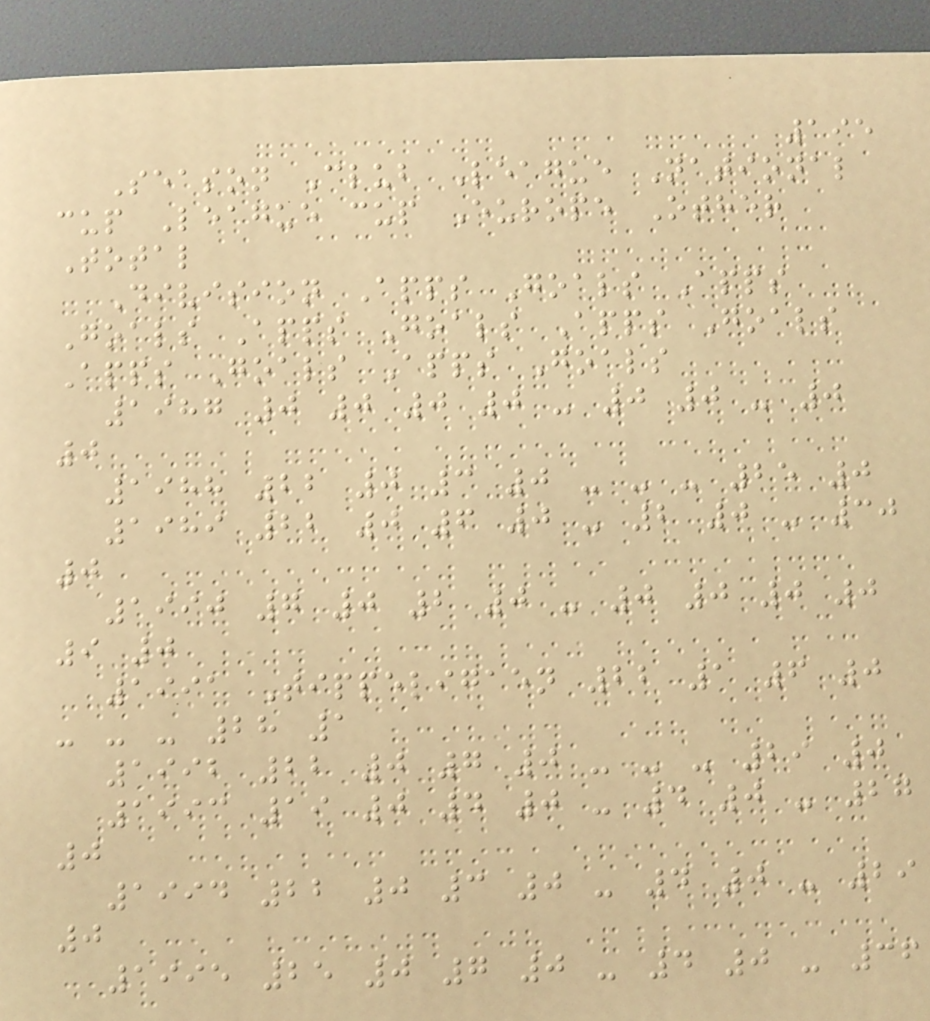195
Season Club League National
cup League cup Europe Other
Total
Division Apps Goals Apps
Goals Apps Goals Apps Goals
Apps Goals Apps Goals
1987 0 0 0 0 - 0 0 - 0
0
1988 22 0 3 0 - - - 25 0
1989 22 0 6 0 - 2 0 - 30
0
1990 7 0 2 0 - 0 0 0 0
9 0
1991 Tippeligaen 22 1 6 0
- - - 28 1
1992 22 0 7 0 - - - 29 0
1993 19 0 4 0 - 4 0 - 27
0
1994 22 0 3 0 - 4 0 - 29
0
1995 25 0 7 0 - 4 0 - 36
